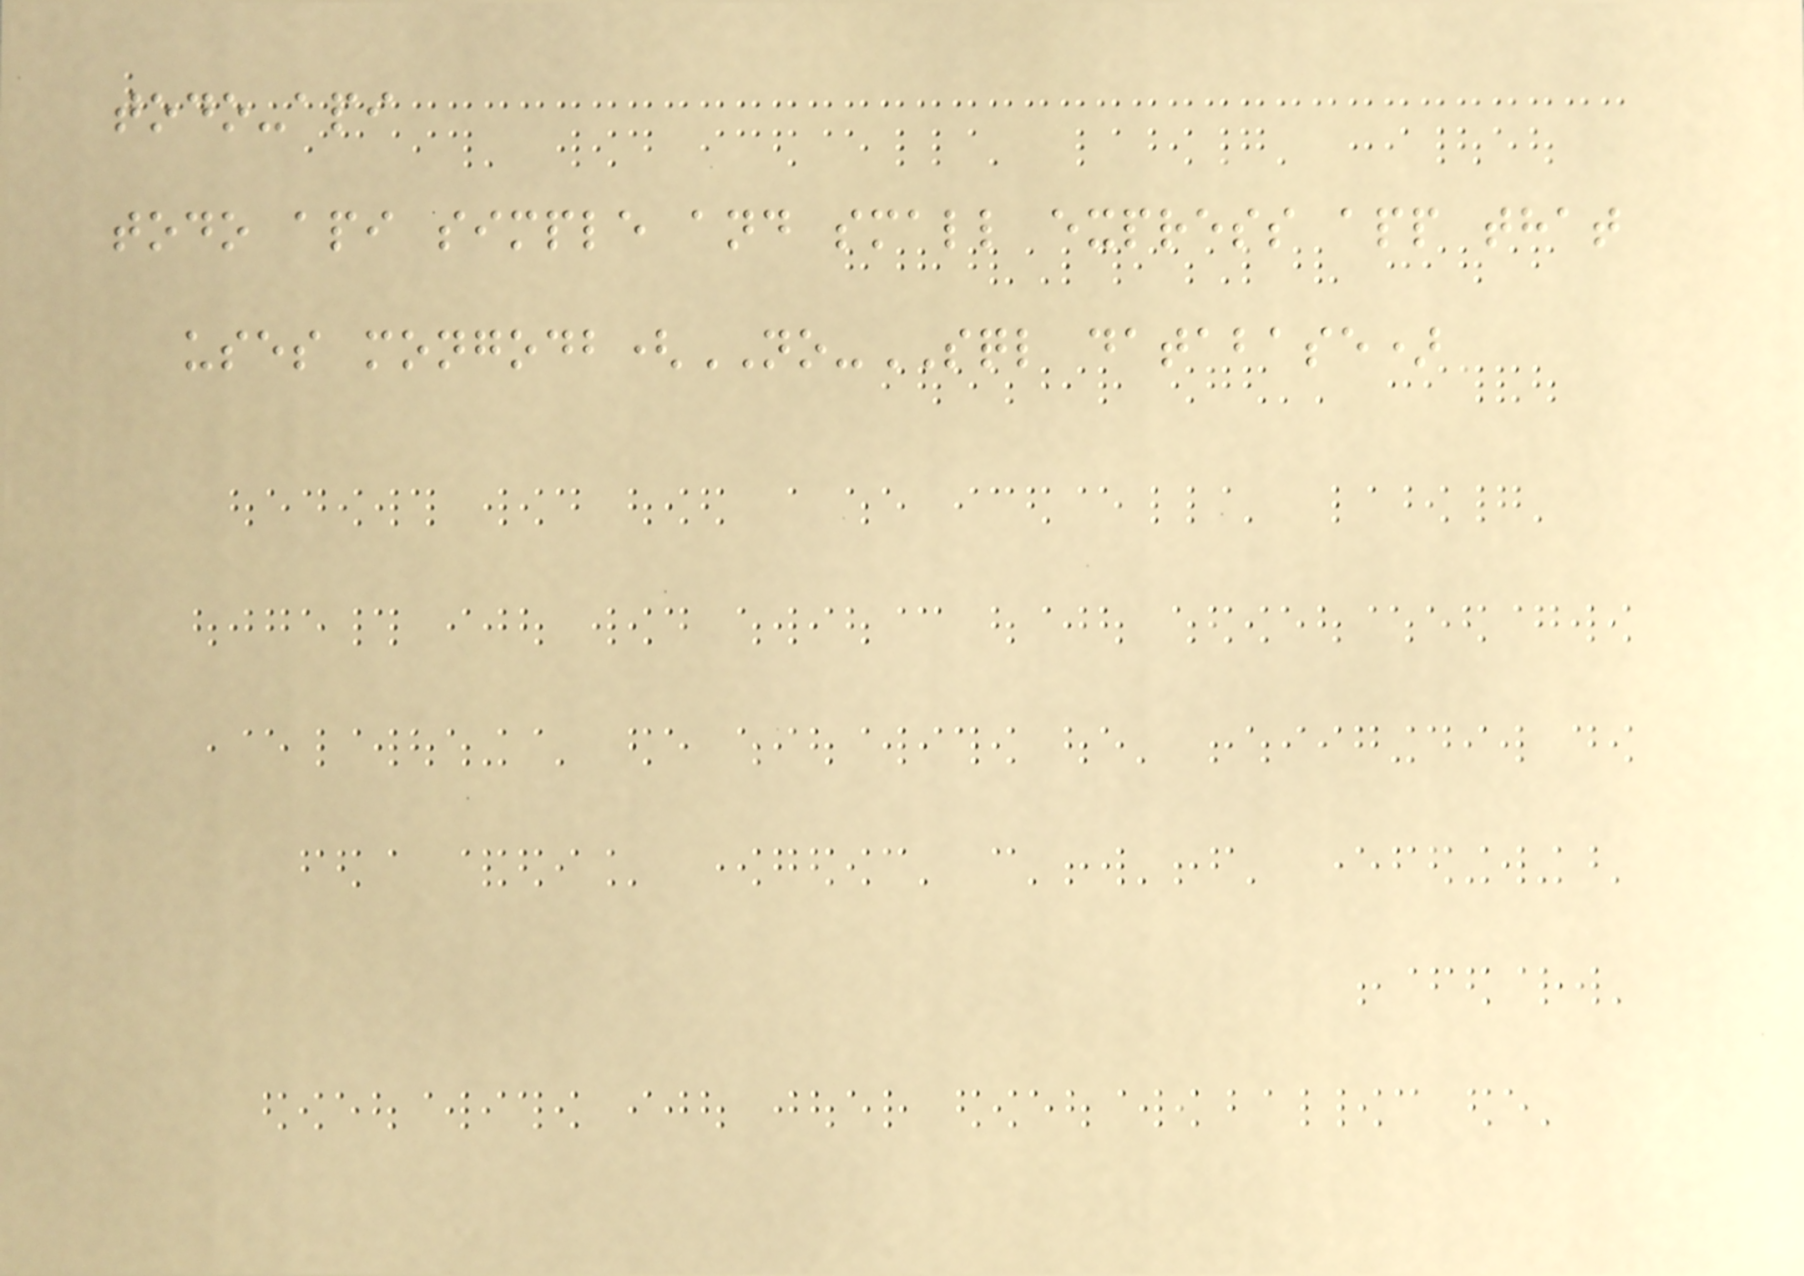todo-api
todo api simple and small express app that
uses mongodb(NO-SQL database)
